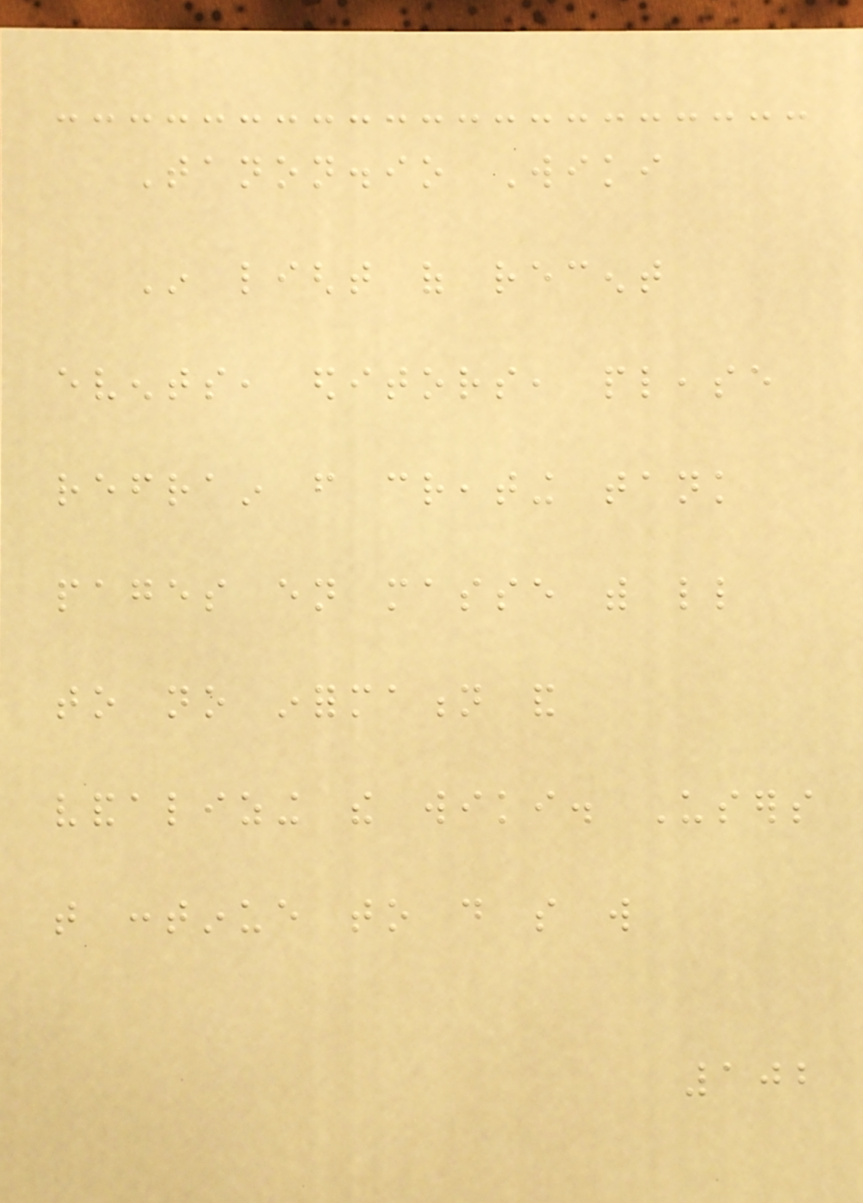Tanon.io Wiki
In light of recent
events, editors, please
refrain from creating tank
pages en masse with little
to no information and
vandalizing the wiki. Users
that continue to do so will
102
